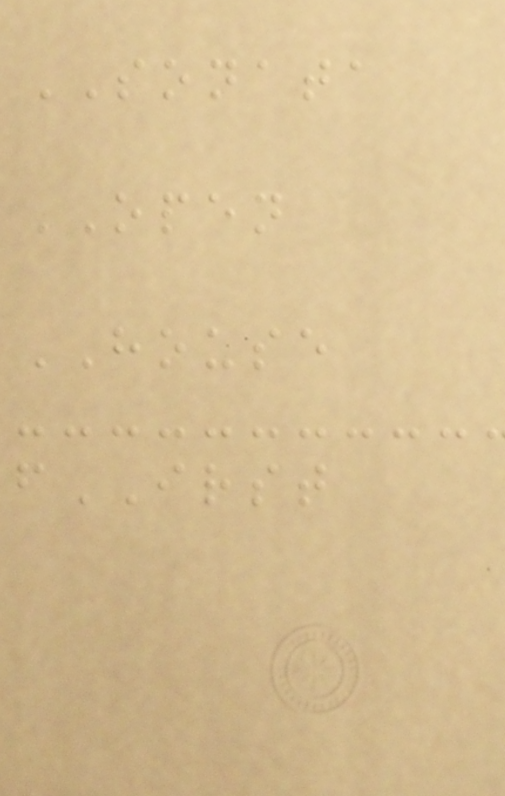SONATA
OPEN
HOUSE
fIRST
